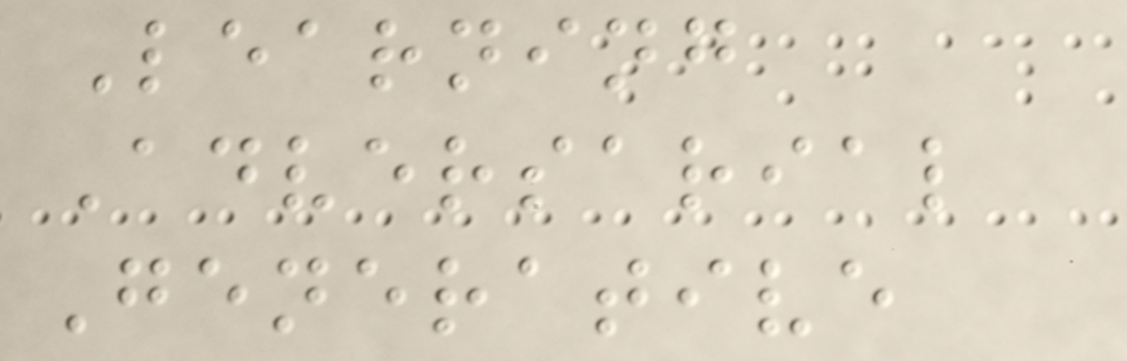Learning
Adversarial
Generative
